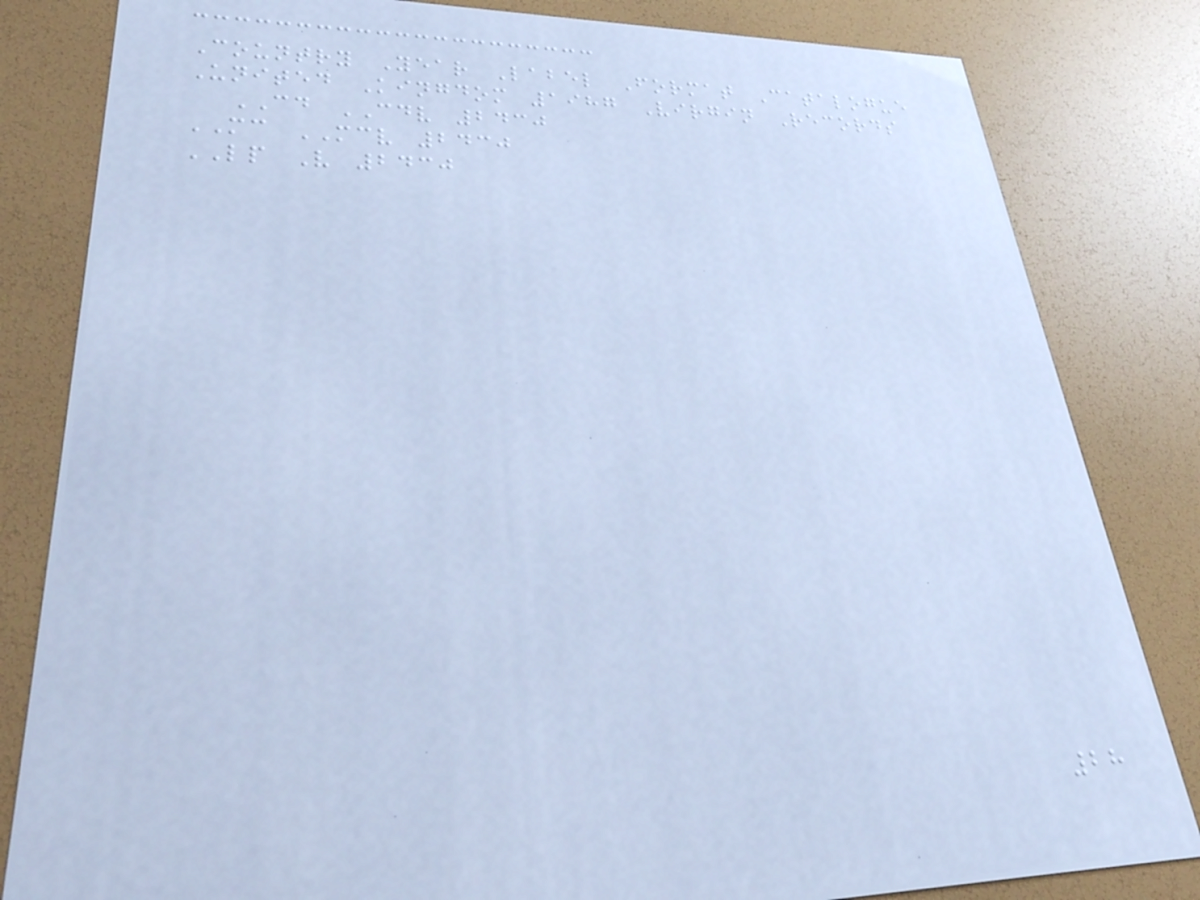Country Year Label Format Catalogue
United Kingdom 1987 Virgin Records
CD CDV 2430
MC MCV 2430
LP V 2430
28
